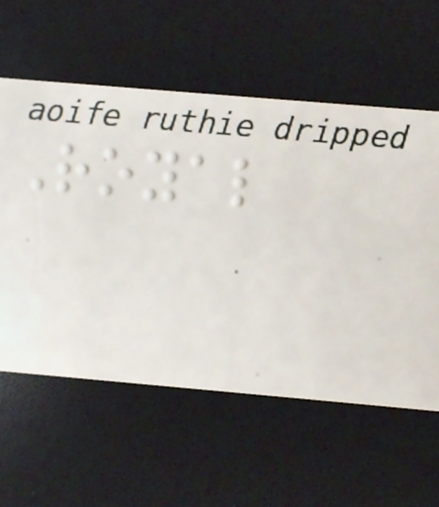Royal
